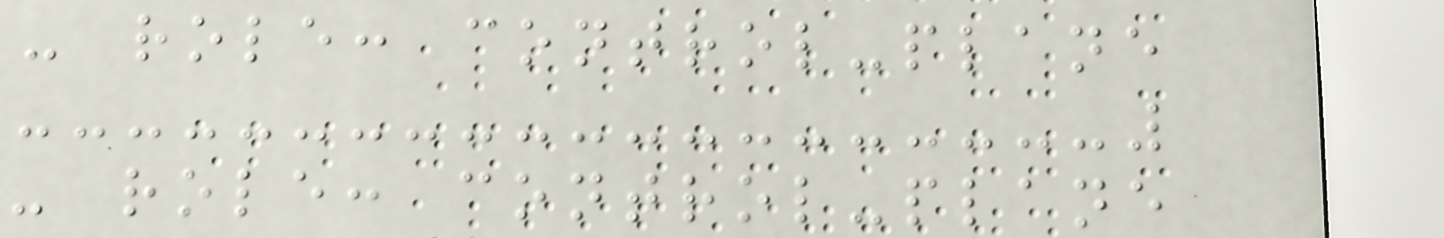- role: control-plane
- role: control-plane
